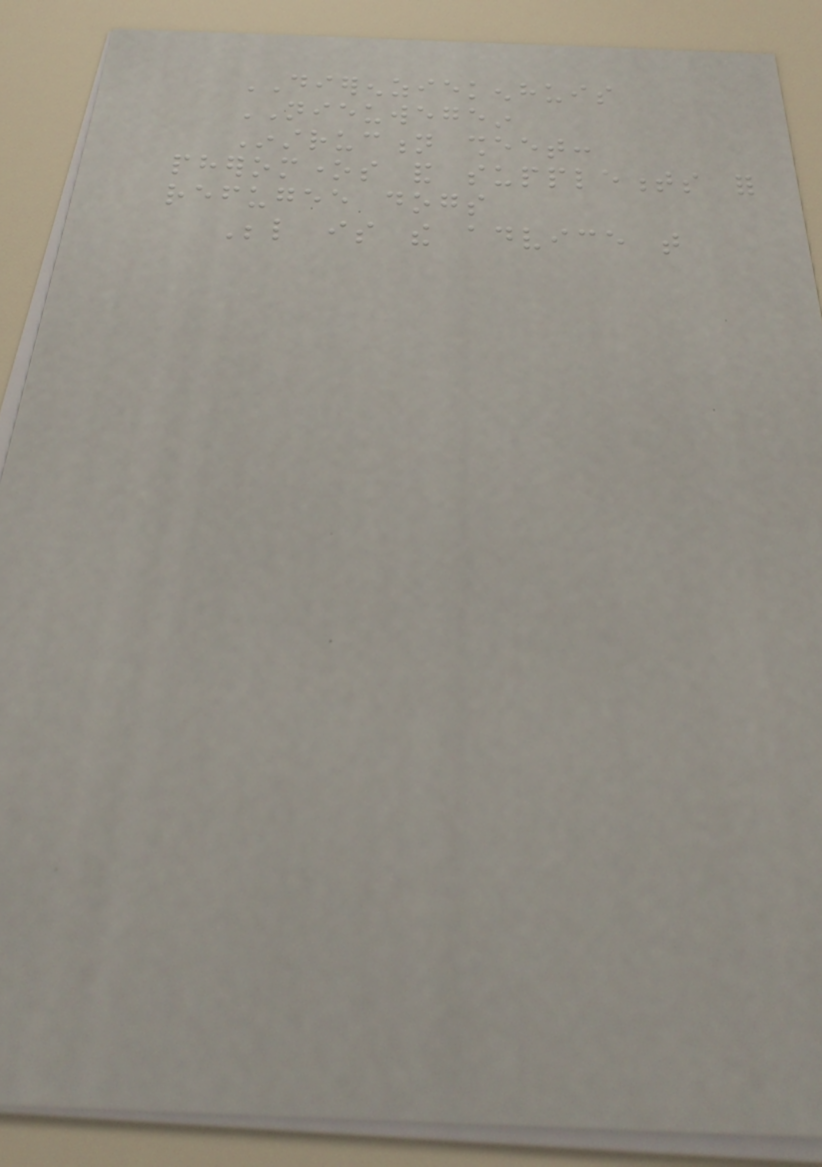DIERENZIEKENHUIS
NIEUWEGEIN
Instruction sheet:
pheromones and supplements for
refugee dogs
Below is the advice that
